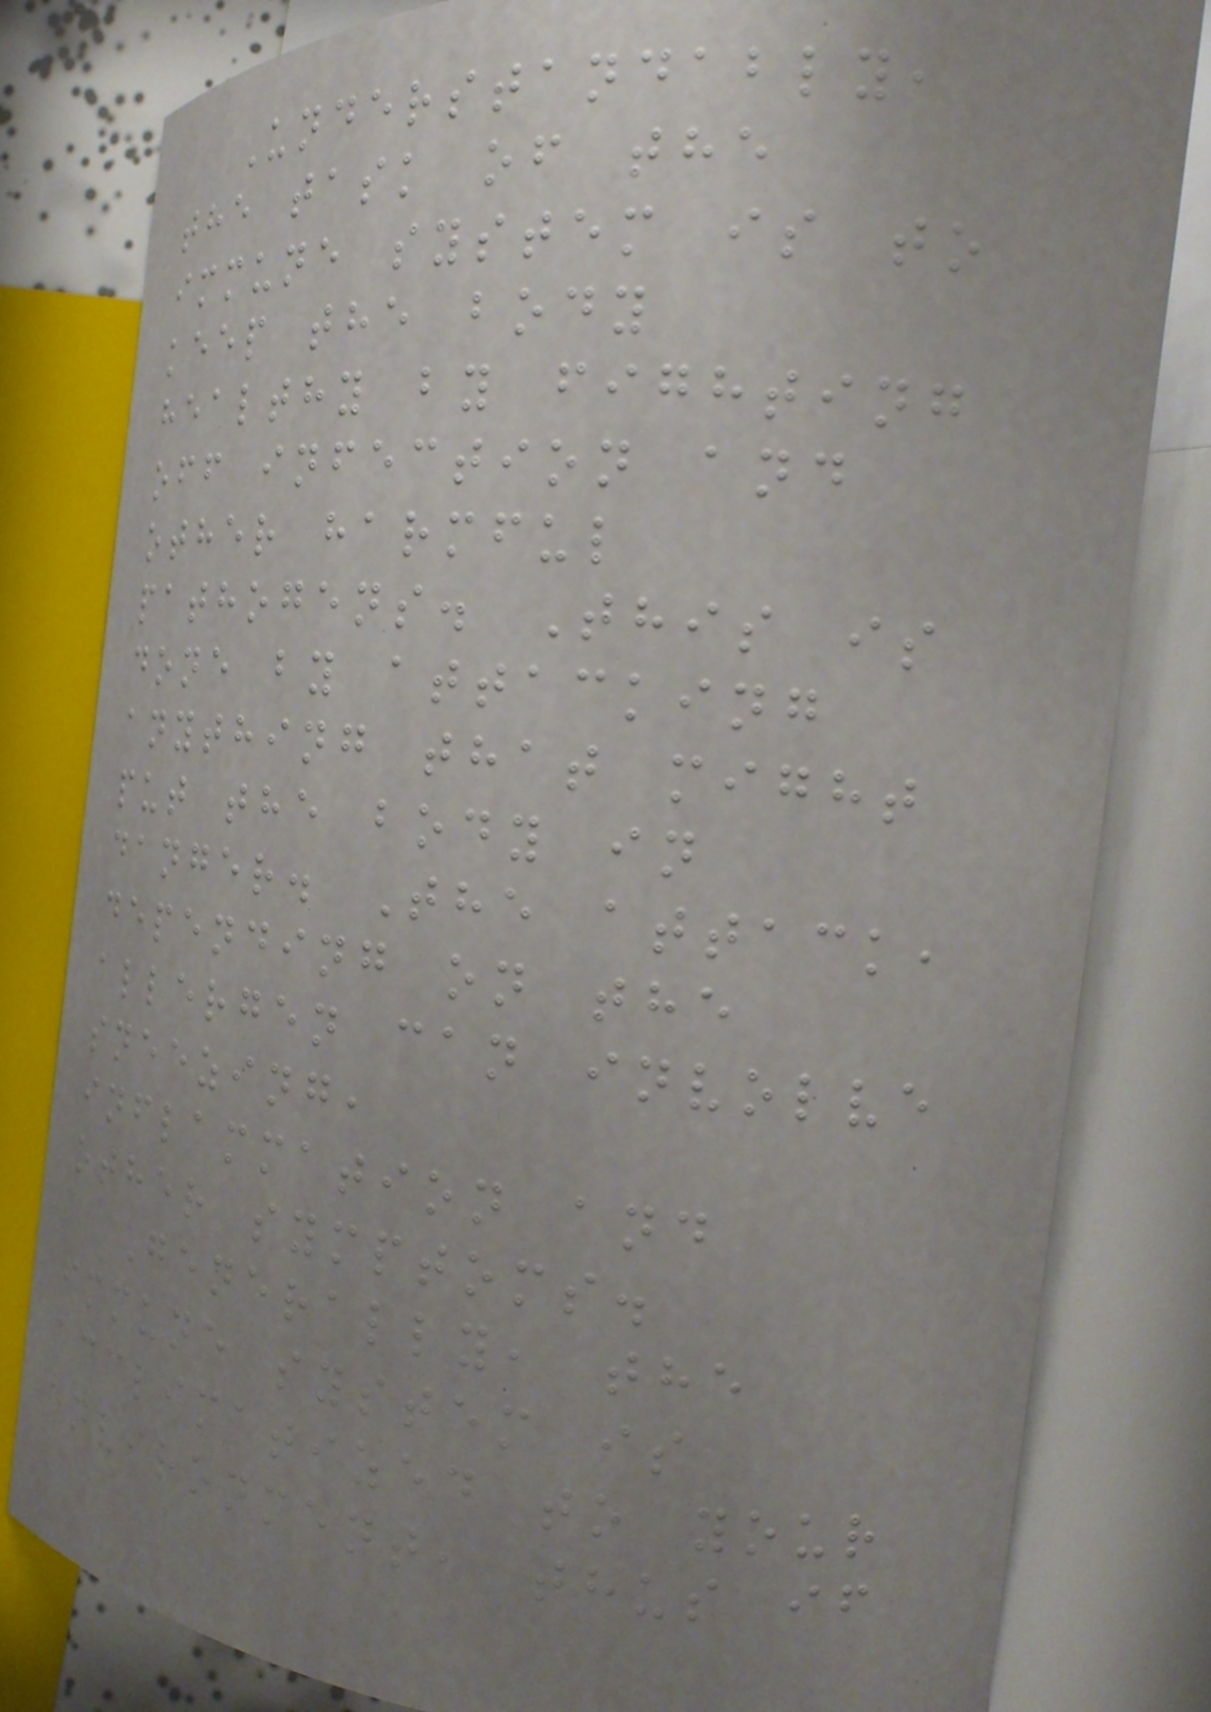Understandably,
the task of the
immune system is to
keep the body
healthy by fighting
off infection and
other harmful
pathogens. This is
done by attacking
anything that might
put the body in
danger. The attack,
depending on the
allergen can involve
sneezing,
inflammation and
other symptoms.
Generally, the
immune system is
acclimatized to your
environment, thus if
